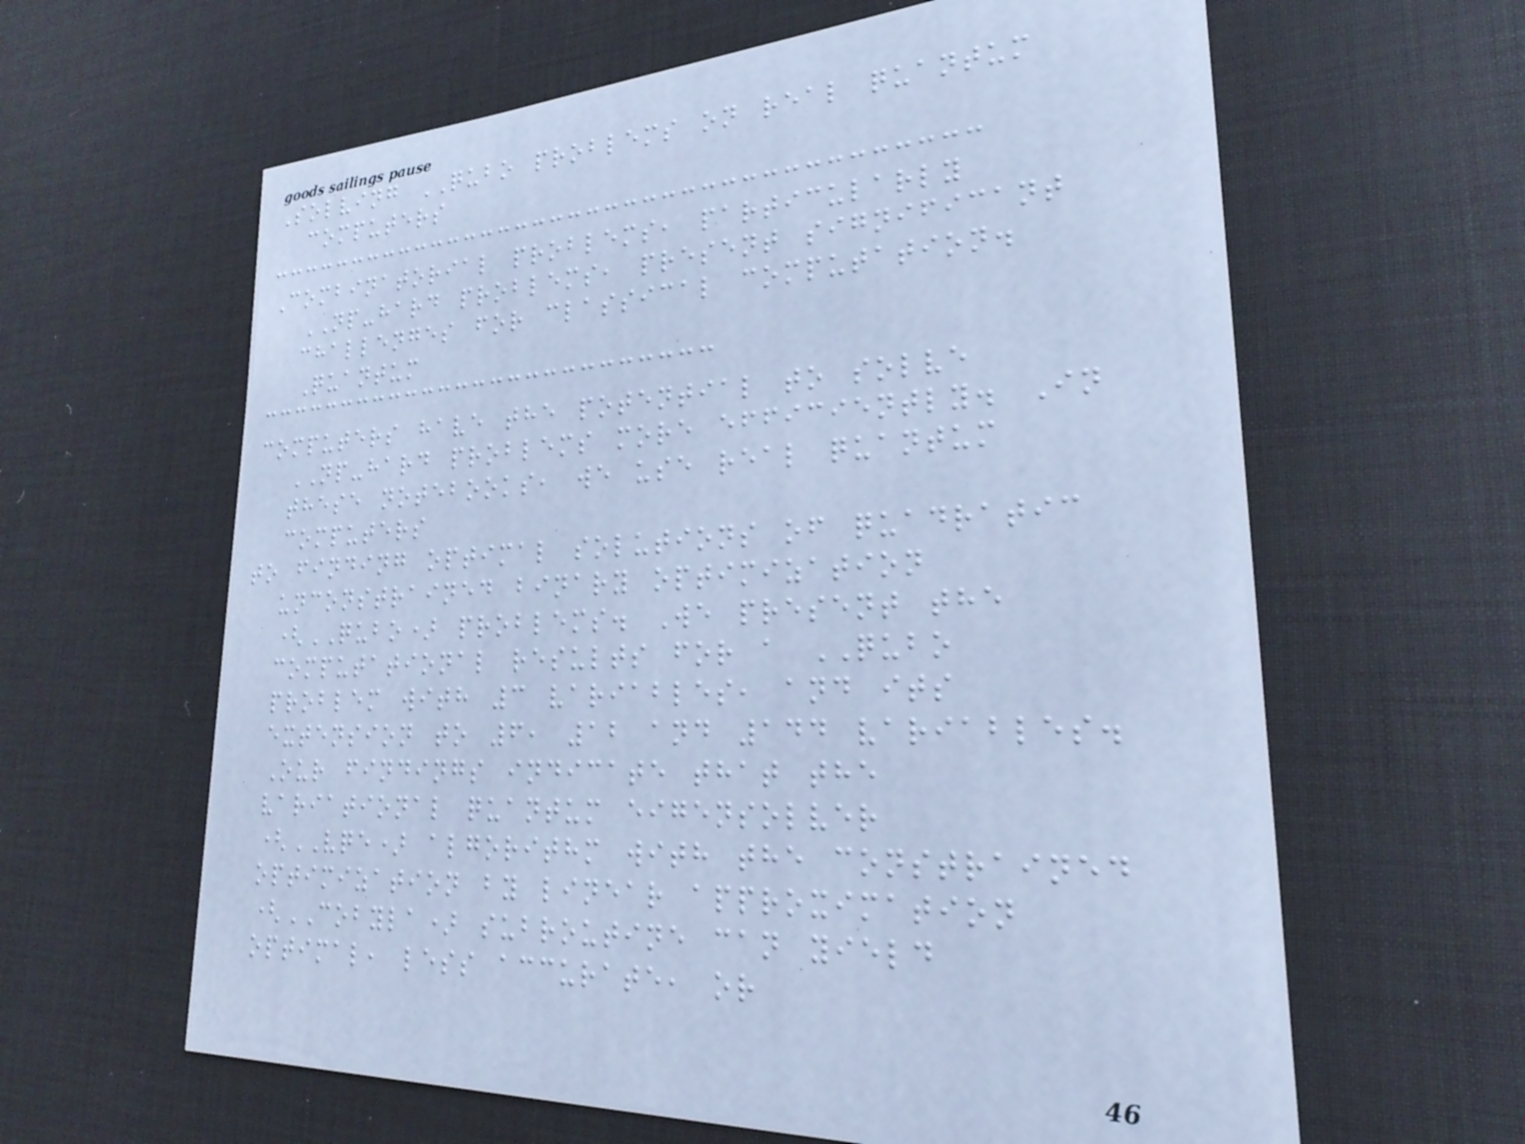Solving QUBO problems on real quantum
computers
Combinatorial problems, particularly
NP-hard problems, present significant
challenges for classical computation.
Quantum
computers have the potential to solve
NP-hard problems more efficiently. In
these notebooks, we use real quantum
computers
to finding optimal solutions of quadratic
unconstrained binary optimization
(QUBO) problems. We present the
computational results for a QUBO
problem with 3 variables, and its
extension to 6, 12 and 144 variables.
Our findings indicate that the
variational quantum eigensolver
(VQE) algorithm with the constrained
optimization by linear approximation
(COBYLA) subroutine can yield
optimal, less accurate, or
